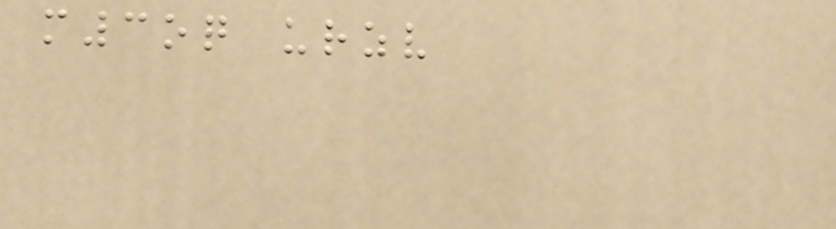m3oq urzv
